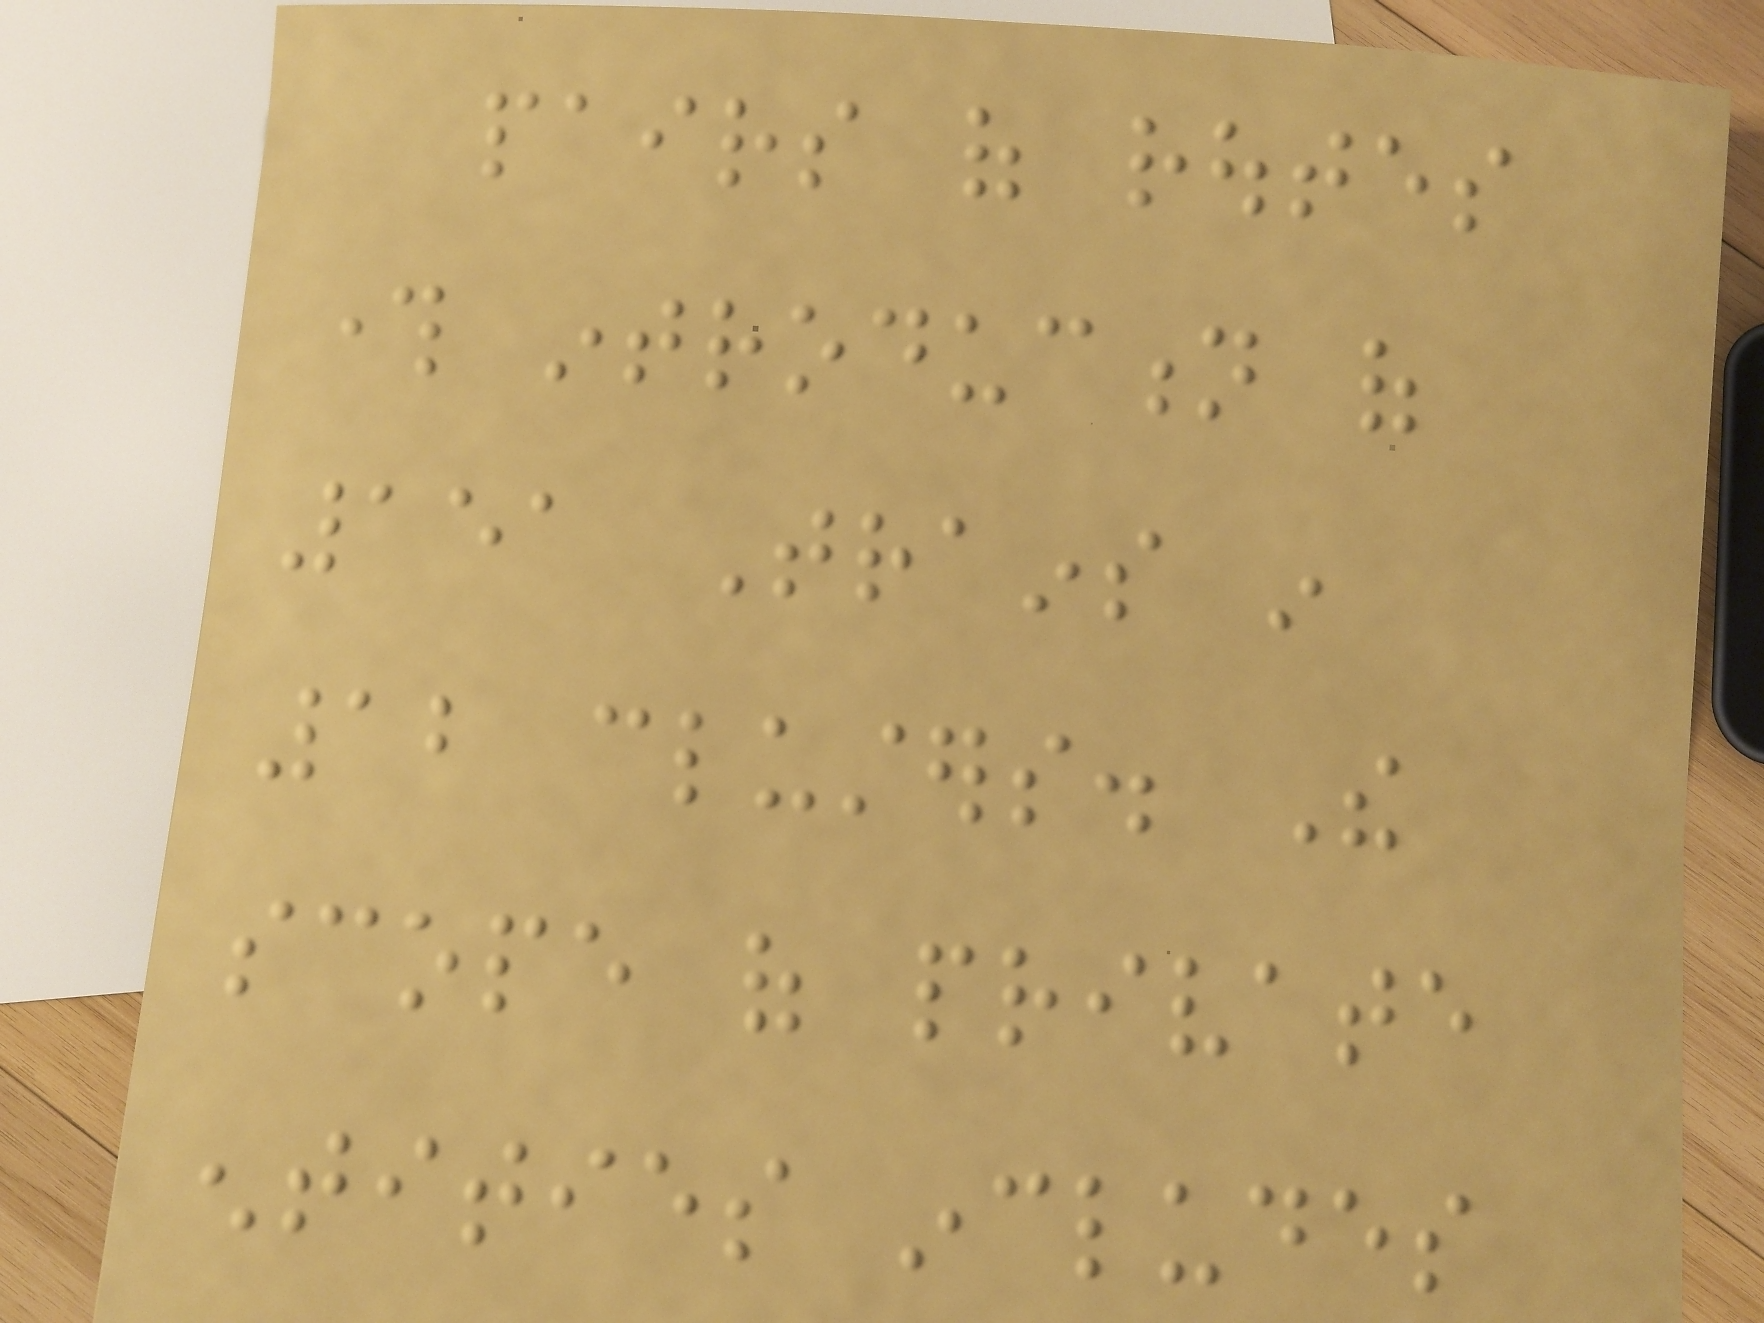pairs of routes
through introduction of
151 Trains in
12 clusters. The
scope of private
entities includes
